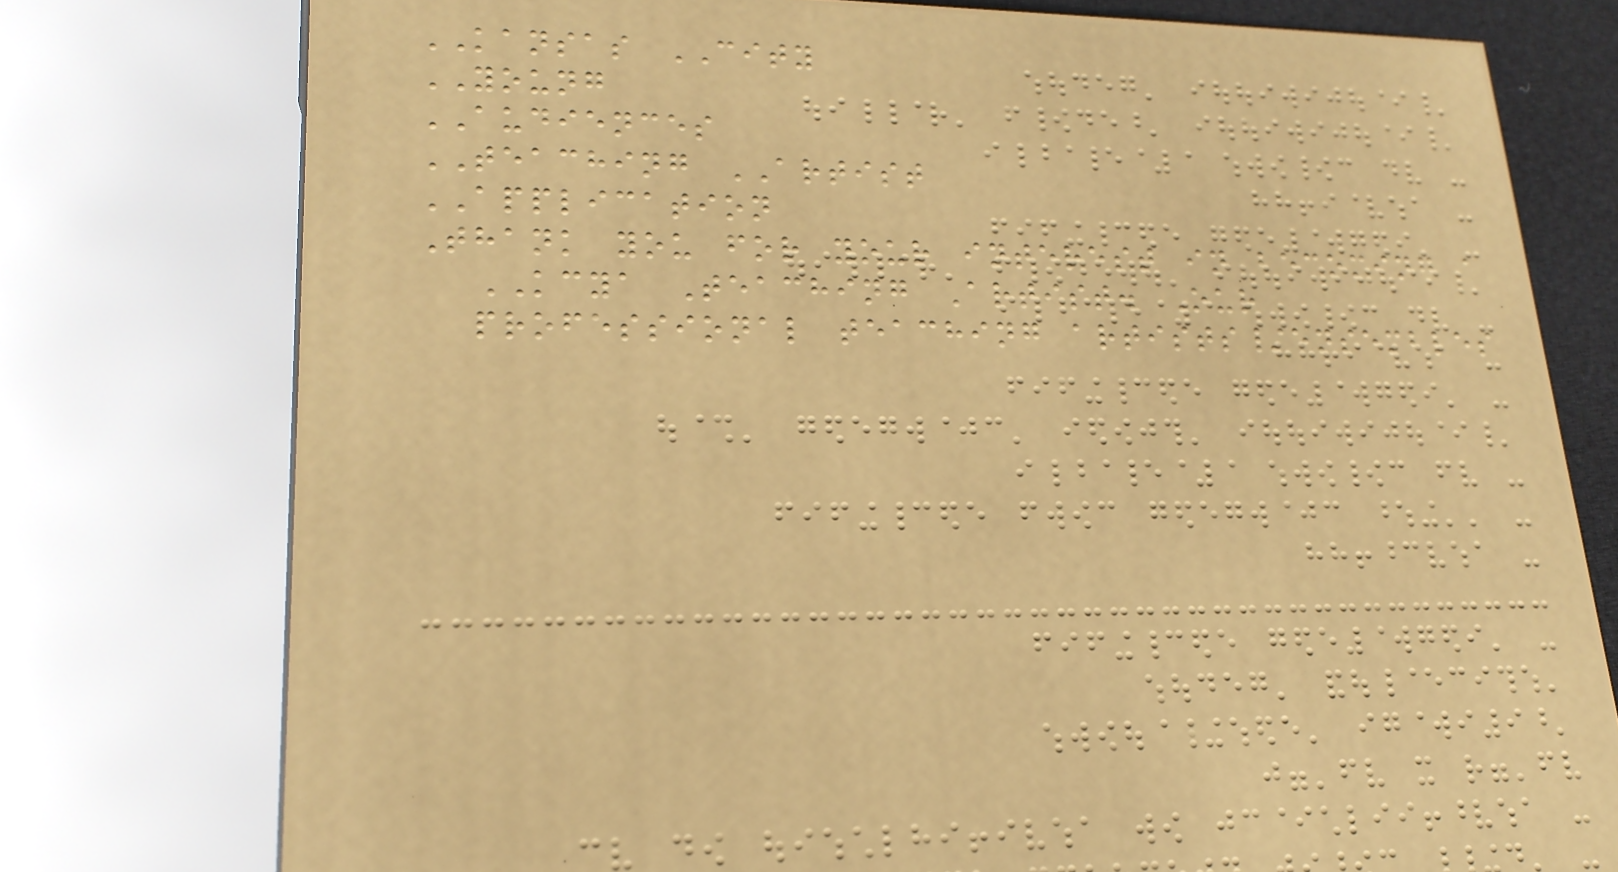KANSAS CITY
YOUNG
AUDIENCES
TEACHING ARTIST
APPLICATION
Thank you for your interest in becoming a
KCYA Teaching Artist. Our
professional teaching artists/ensembles
